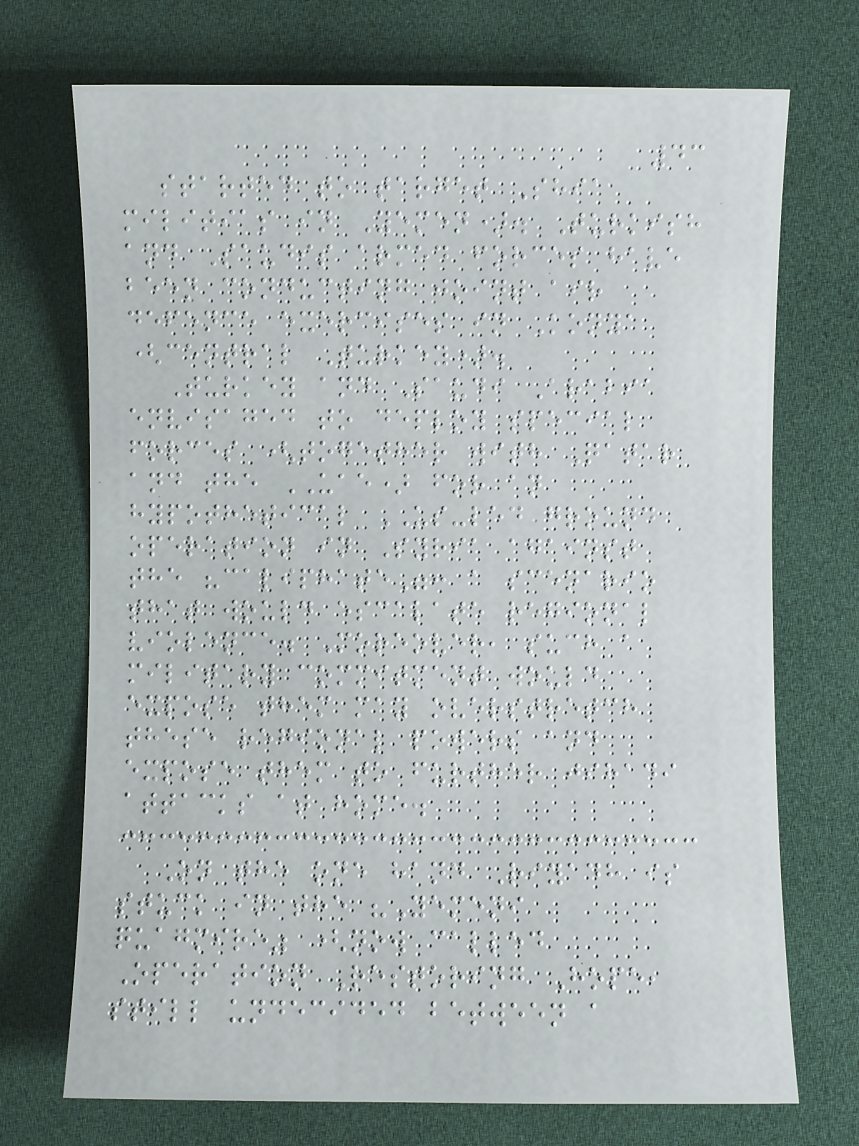43
started to target Shia
militias in Yemen). Turkish
and Saudis armed forces have
been conducting joint air
defence exercises in Konya
(central Turkey).
Turkey and Saudi Arabia
envisaged to deploy special
forces (together with Qatar
and the UAE) for an
hypothetical US-led ground
operation in Syria against
the "caliphate": a scenario
that would escalate regional
violence. Moreover, such a
military commitment would
expose them may overstretch
these regional powers and
expose them to further jihadi
attacks at home.
On the one hand Riyadh is
stuck in the "Yemeni
quagmire" (now called
Operation Restoring Hope,
still undecided between a
